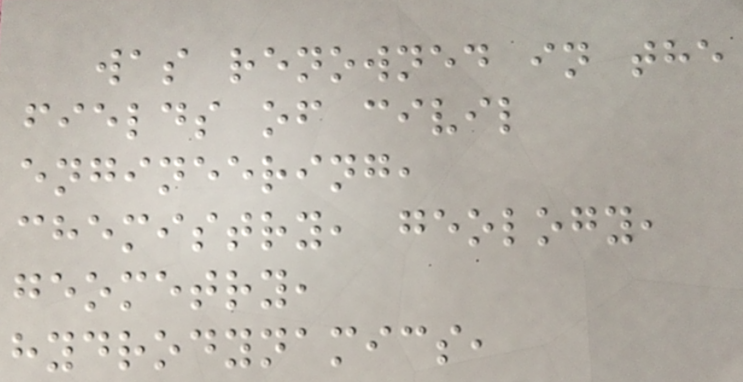was renowned in the
fields of civil
engineering,
chemistry, geology,
geometry,
hydrodynamics,
